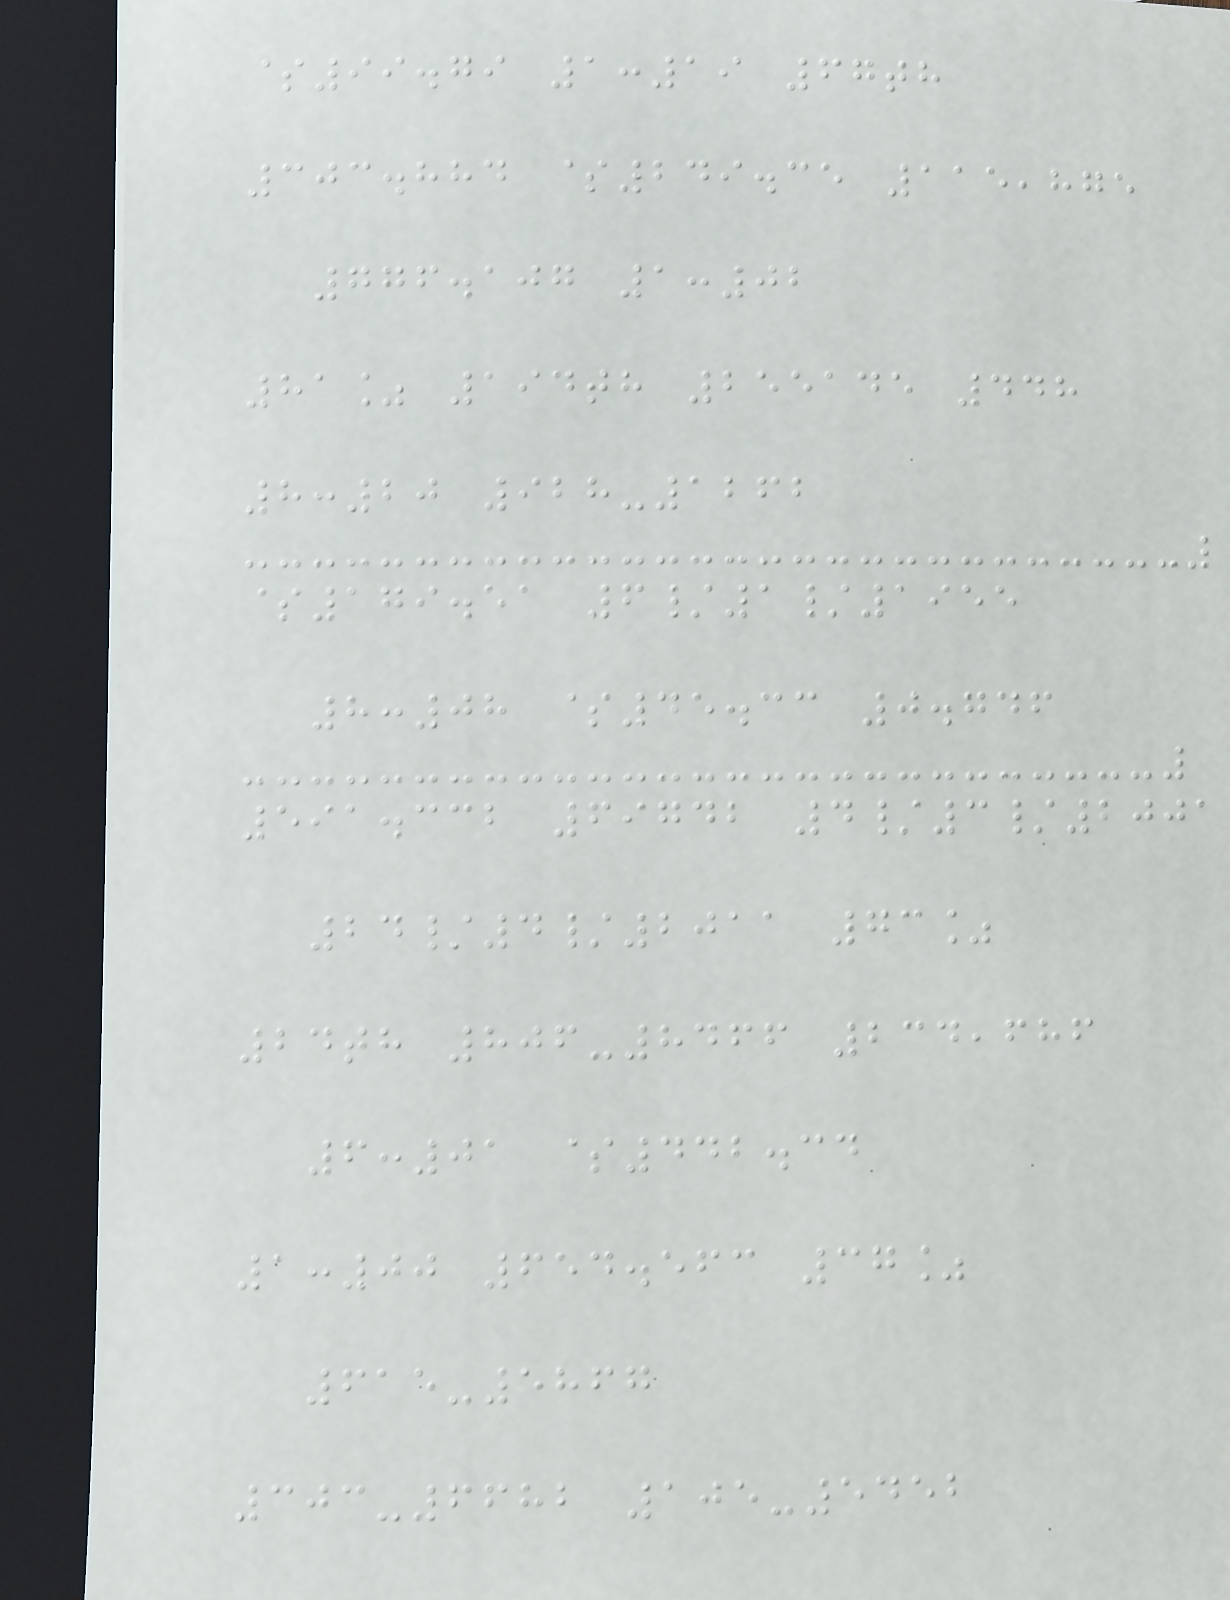$99.79 1:19 67th
303.884 $249.35 115,875
776.107 1:02
81% 194th 255145 448
8:20 928-1262
$179.51 6/1/1955
8:08 $45.33 0.746
591.332 69742 4/3/2001
24/4/2011 73%
24th 806-8466 234,686
6:01 $442.34
1:00 654.563 37%
615-5867
303-6682 105-5452
